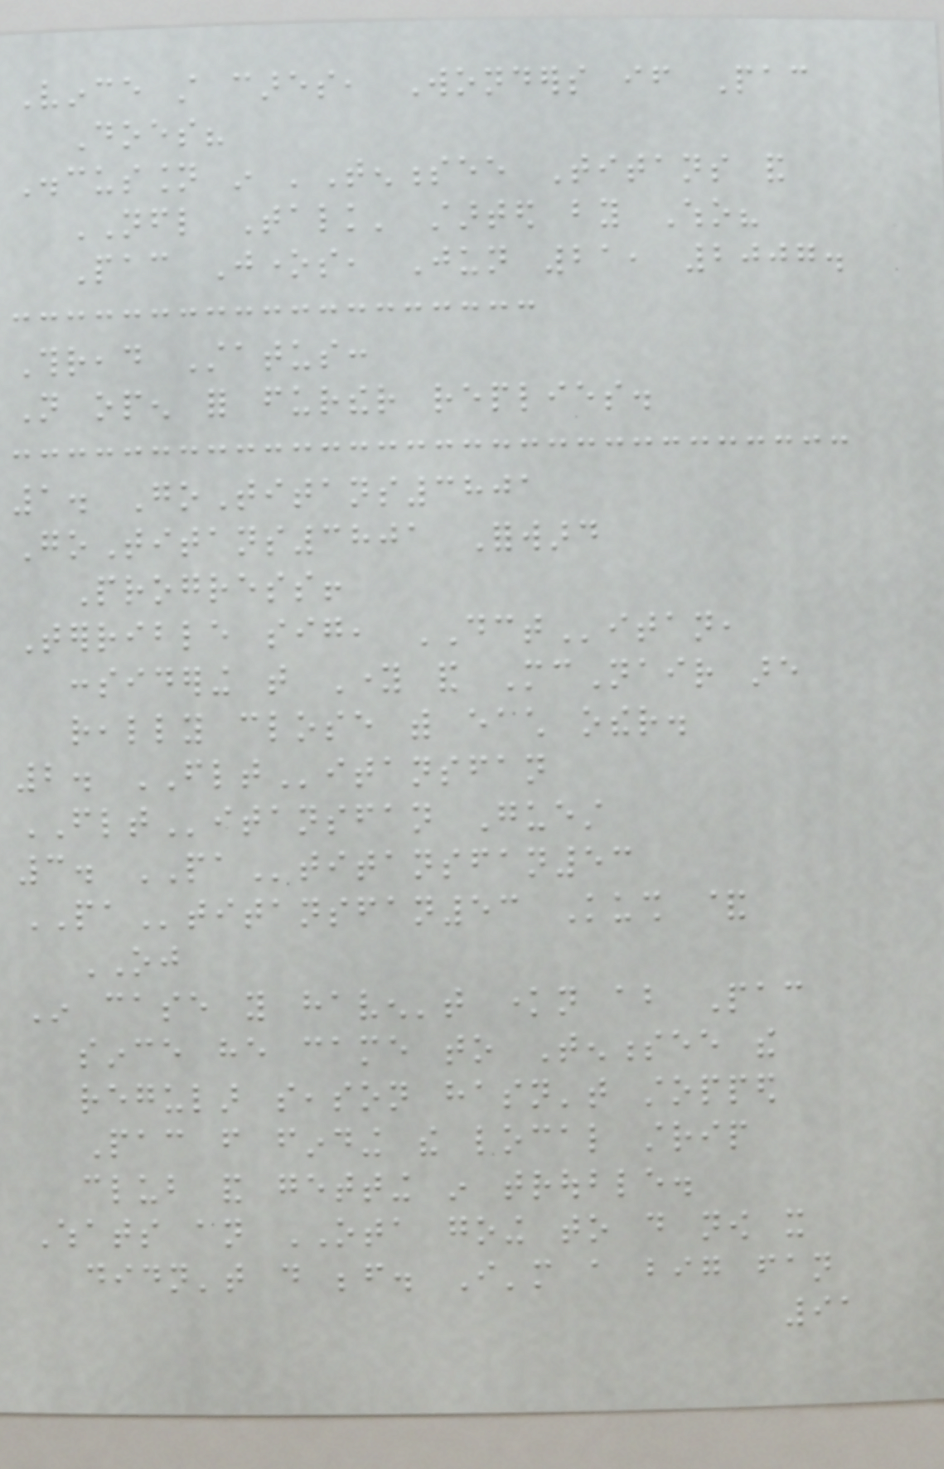Vince still cares, Wonders if Pac
Does?
Discussion in 'Tennessee Titans and
NFL Talk' started by Who?
Pac Jones, Jun 21, 2007.
Thread Status:
Not open for further replies.
1. GoTitans3801
GoTitans3801 Forward
Progress!
Terrible sig, DCTitan,
considering that Young and McNair are
really close with each other.
2. FLTitansfan
FLTitansfan Guest
3. PAtitansfan53
PAtitansfan53 Kush &
OJ
In case you haven't known about Pac
since he came to Tennessee the
regular season hasn't stopped
Pac from finding the local strip
club and getting in trouble.
Whats an OTA going to do now it
didn't do before. I'm a big fan
91
